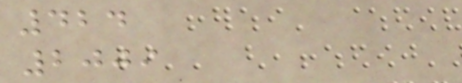424
2009
